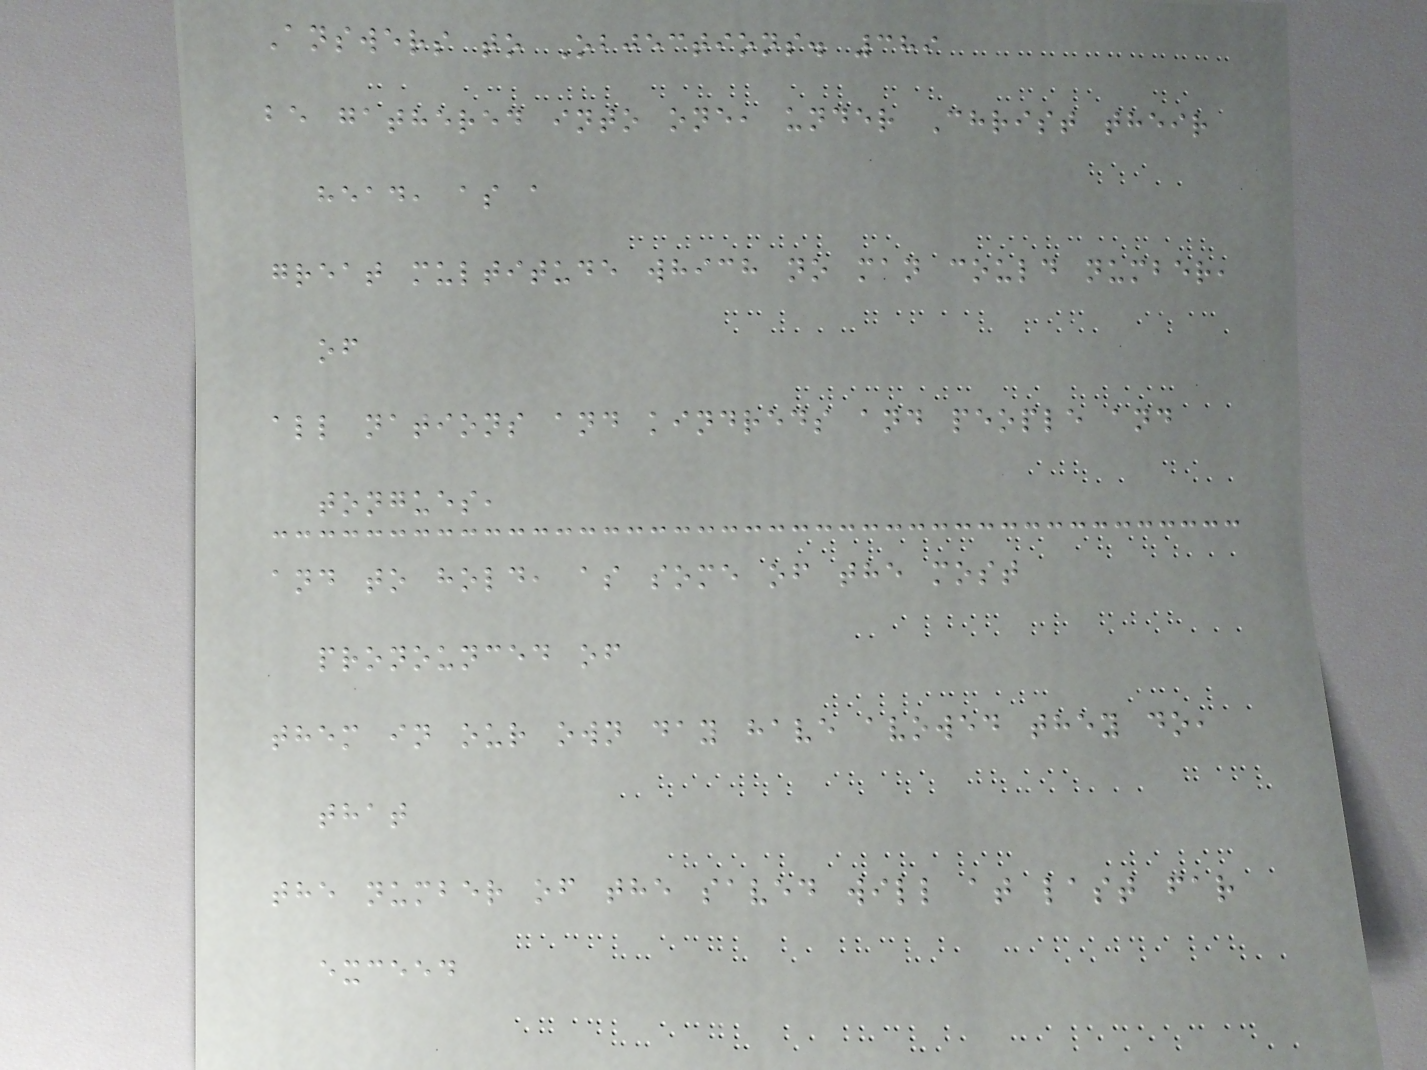Answers to Objections. 389
be gathered into one, under Christ their
head, as a
great multitude which no man could number,
of
all nations and kindreds and people and
tongues,
and to hold, as some of the most
pronounced of
them in our own day have avowed they do,
that
the number of the saved will at last far
exceed
